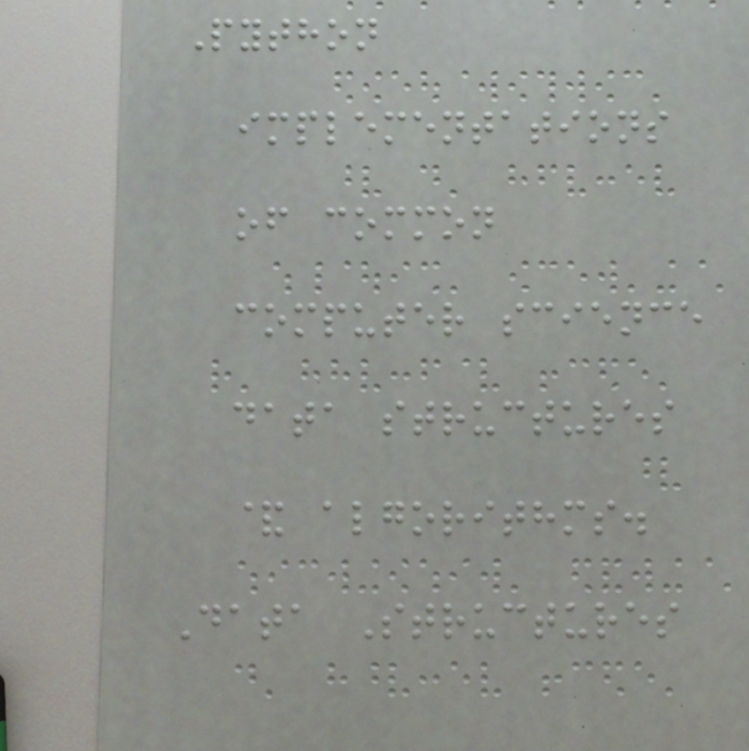Python
implementations
of common
computer science
data structures
& algorithms.
Data Structures
